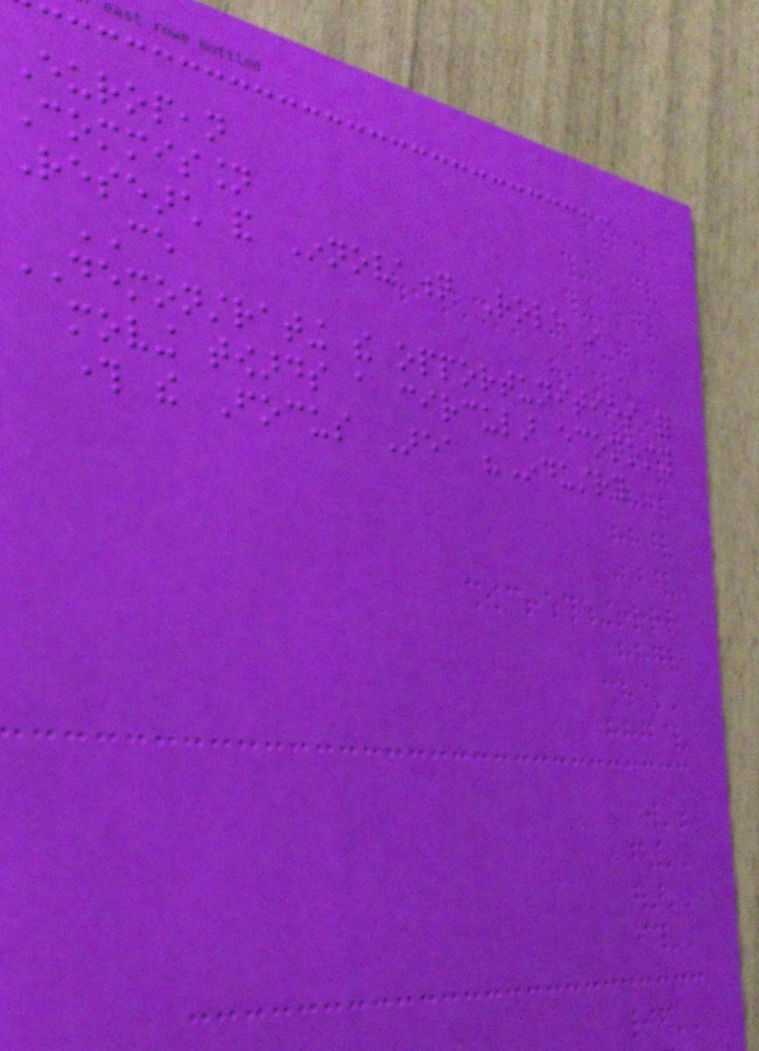European
Commission
Research and Innovation Role in
CE
DEMONSTRATING the opportunities for
moving towards a circular economy
through the Focus Area "Industry
